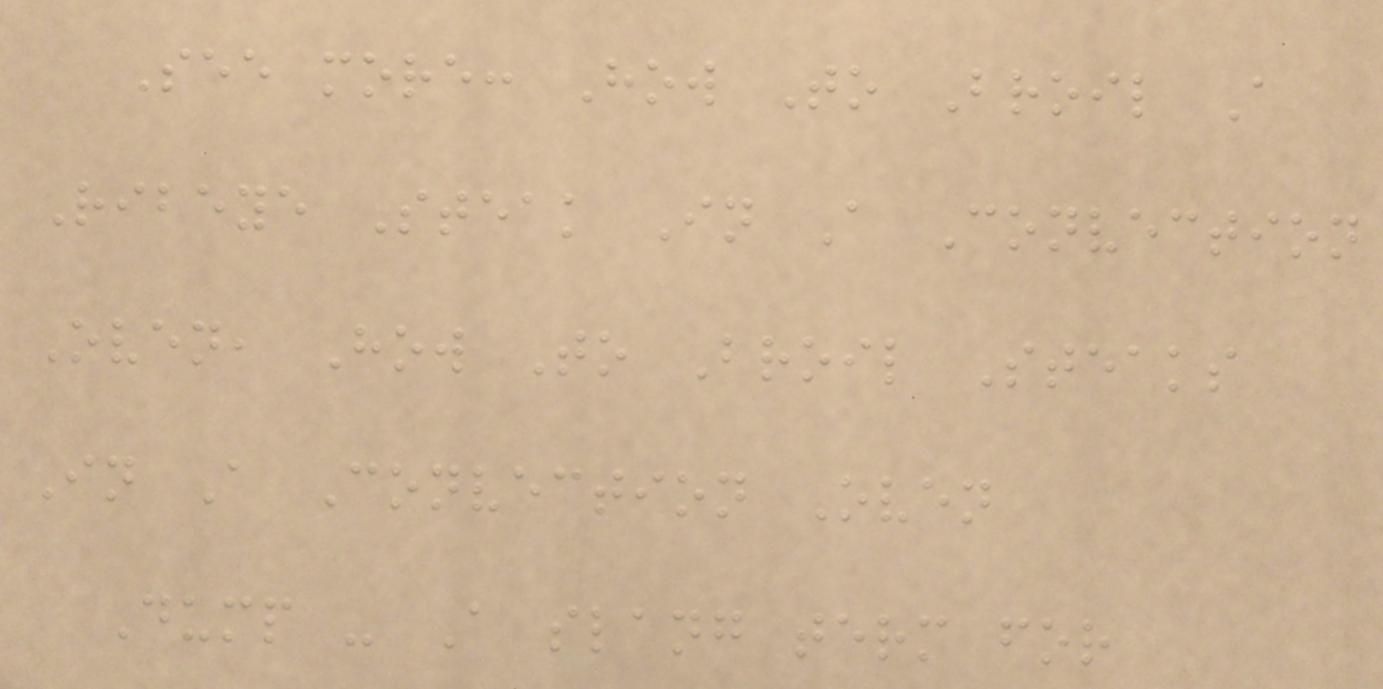See more: How To Broil A
Ribeye Steak In A Convection
Oven, How To Broil Steaks
In A Convection Oven
Dump - A slang term for
